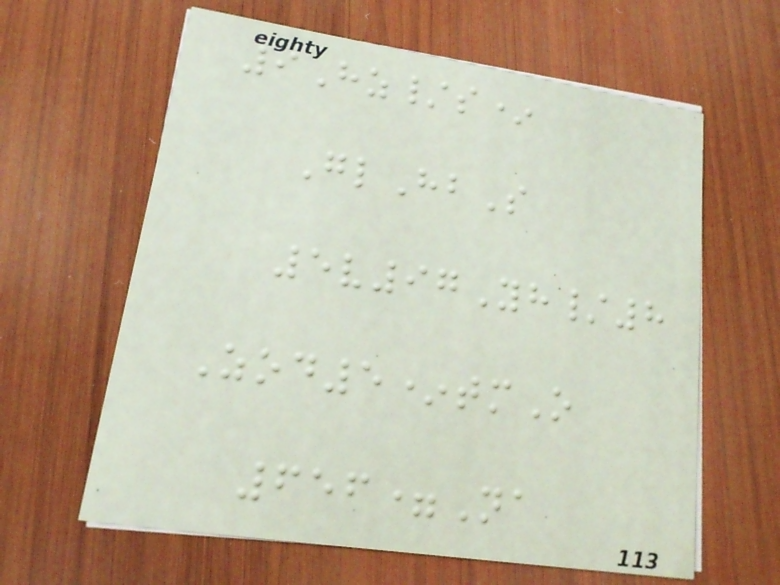9Hz/s*
GlHbS
5v97Yh/8
Zod5*tmO
656=Na
